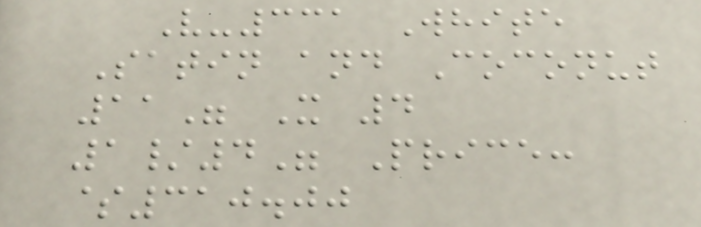V-331 White
Satin and Coconut
11" X 4
1/4" Price:
$310.00
